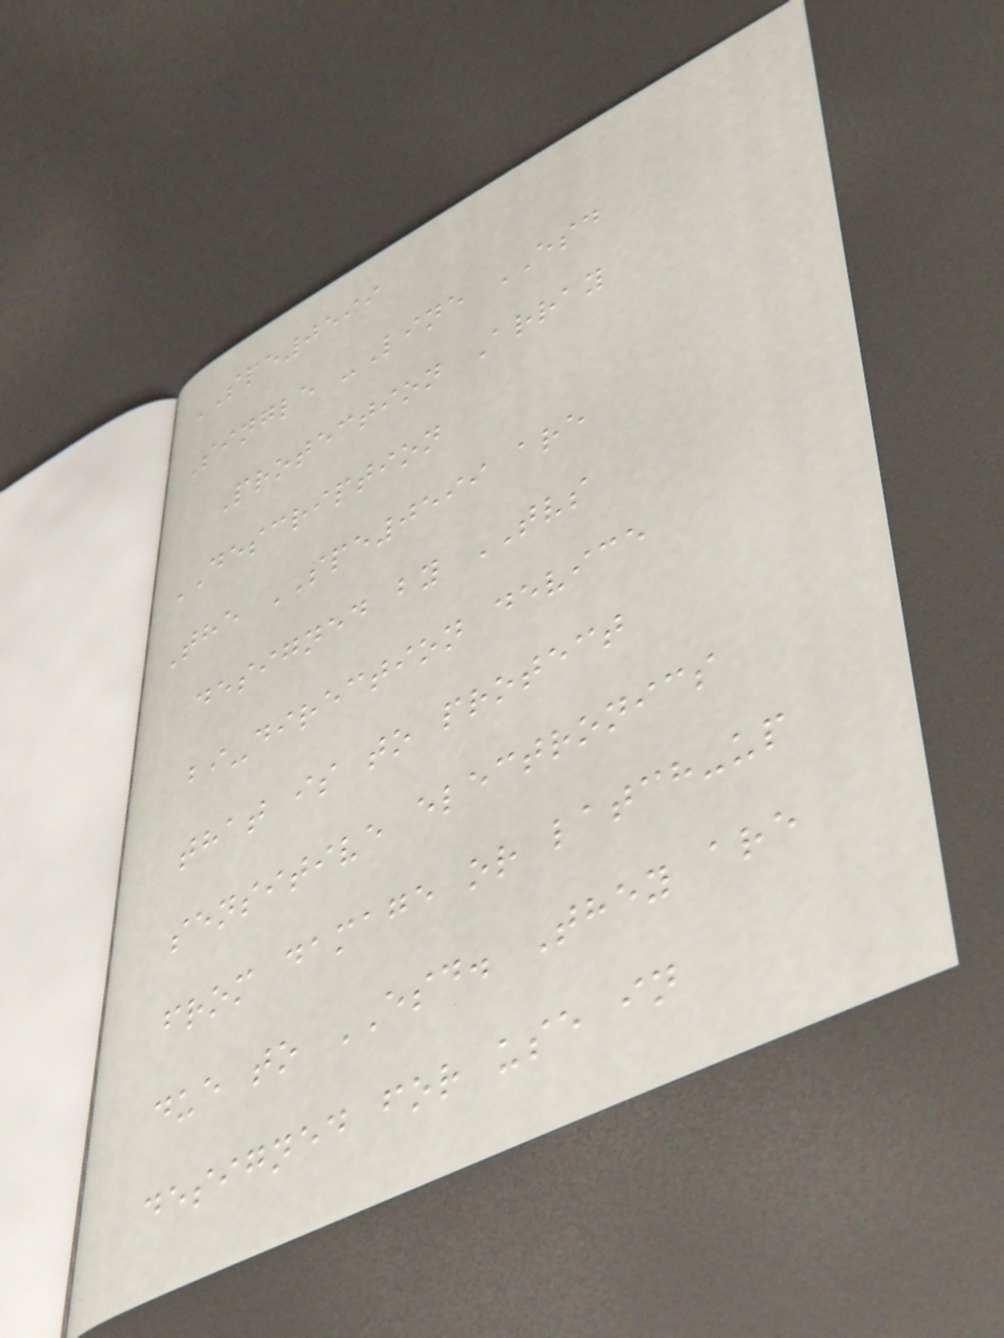SPE0599
Single -Line ESD
Protection Array
DESCRIPTION
The SPE0599 are
designed by TVS
bi-direction device
that is to protect
sensitive electronics
from damage or latch-up
due to ESD. They are
designed for use in
